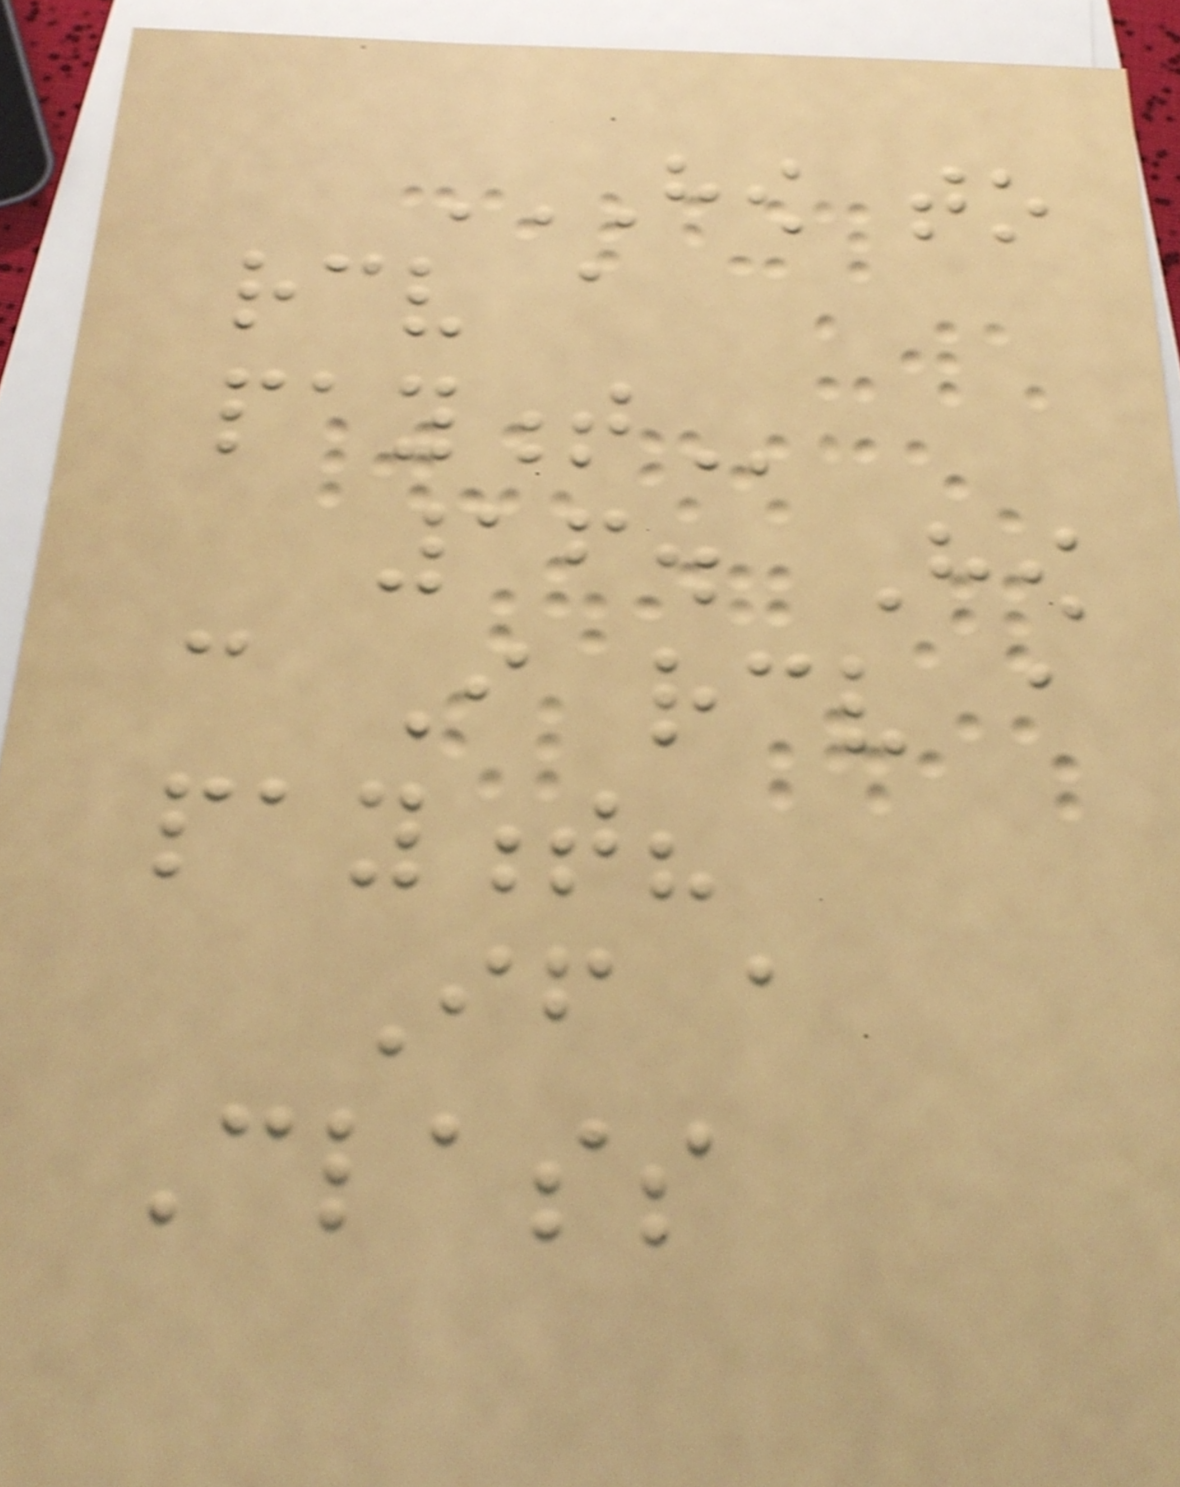HOW TO
RECEIVE A
PAYMENT
16. How
can I receive a
payment?
If a
Class
